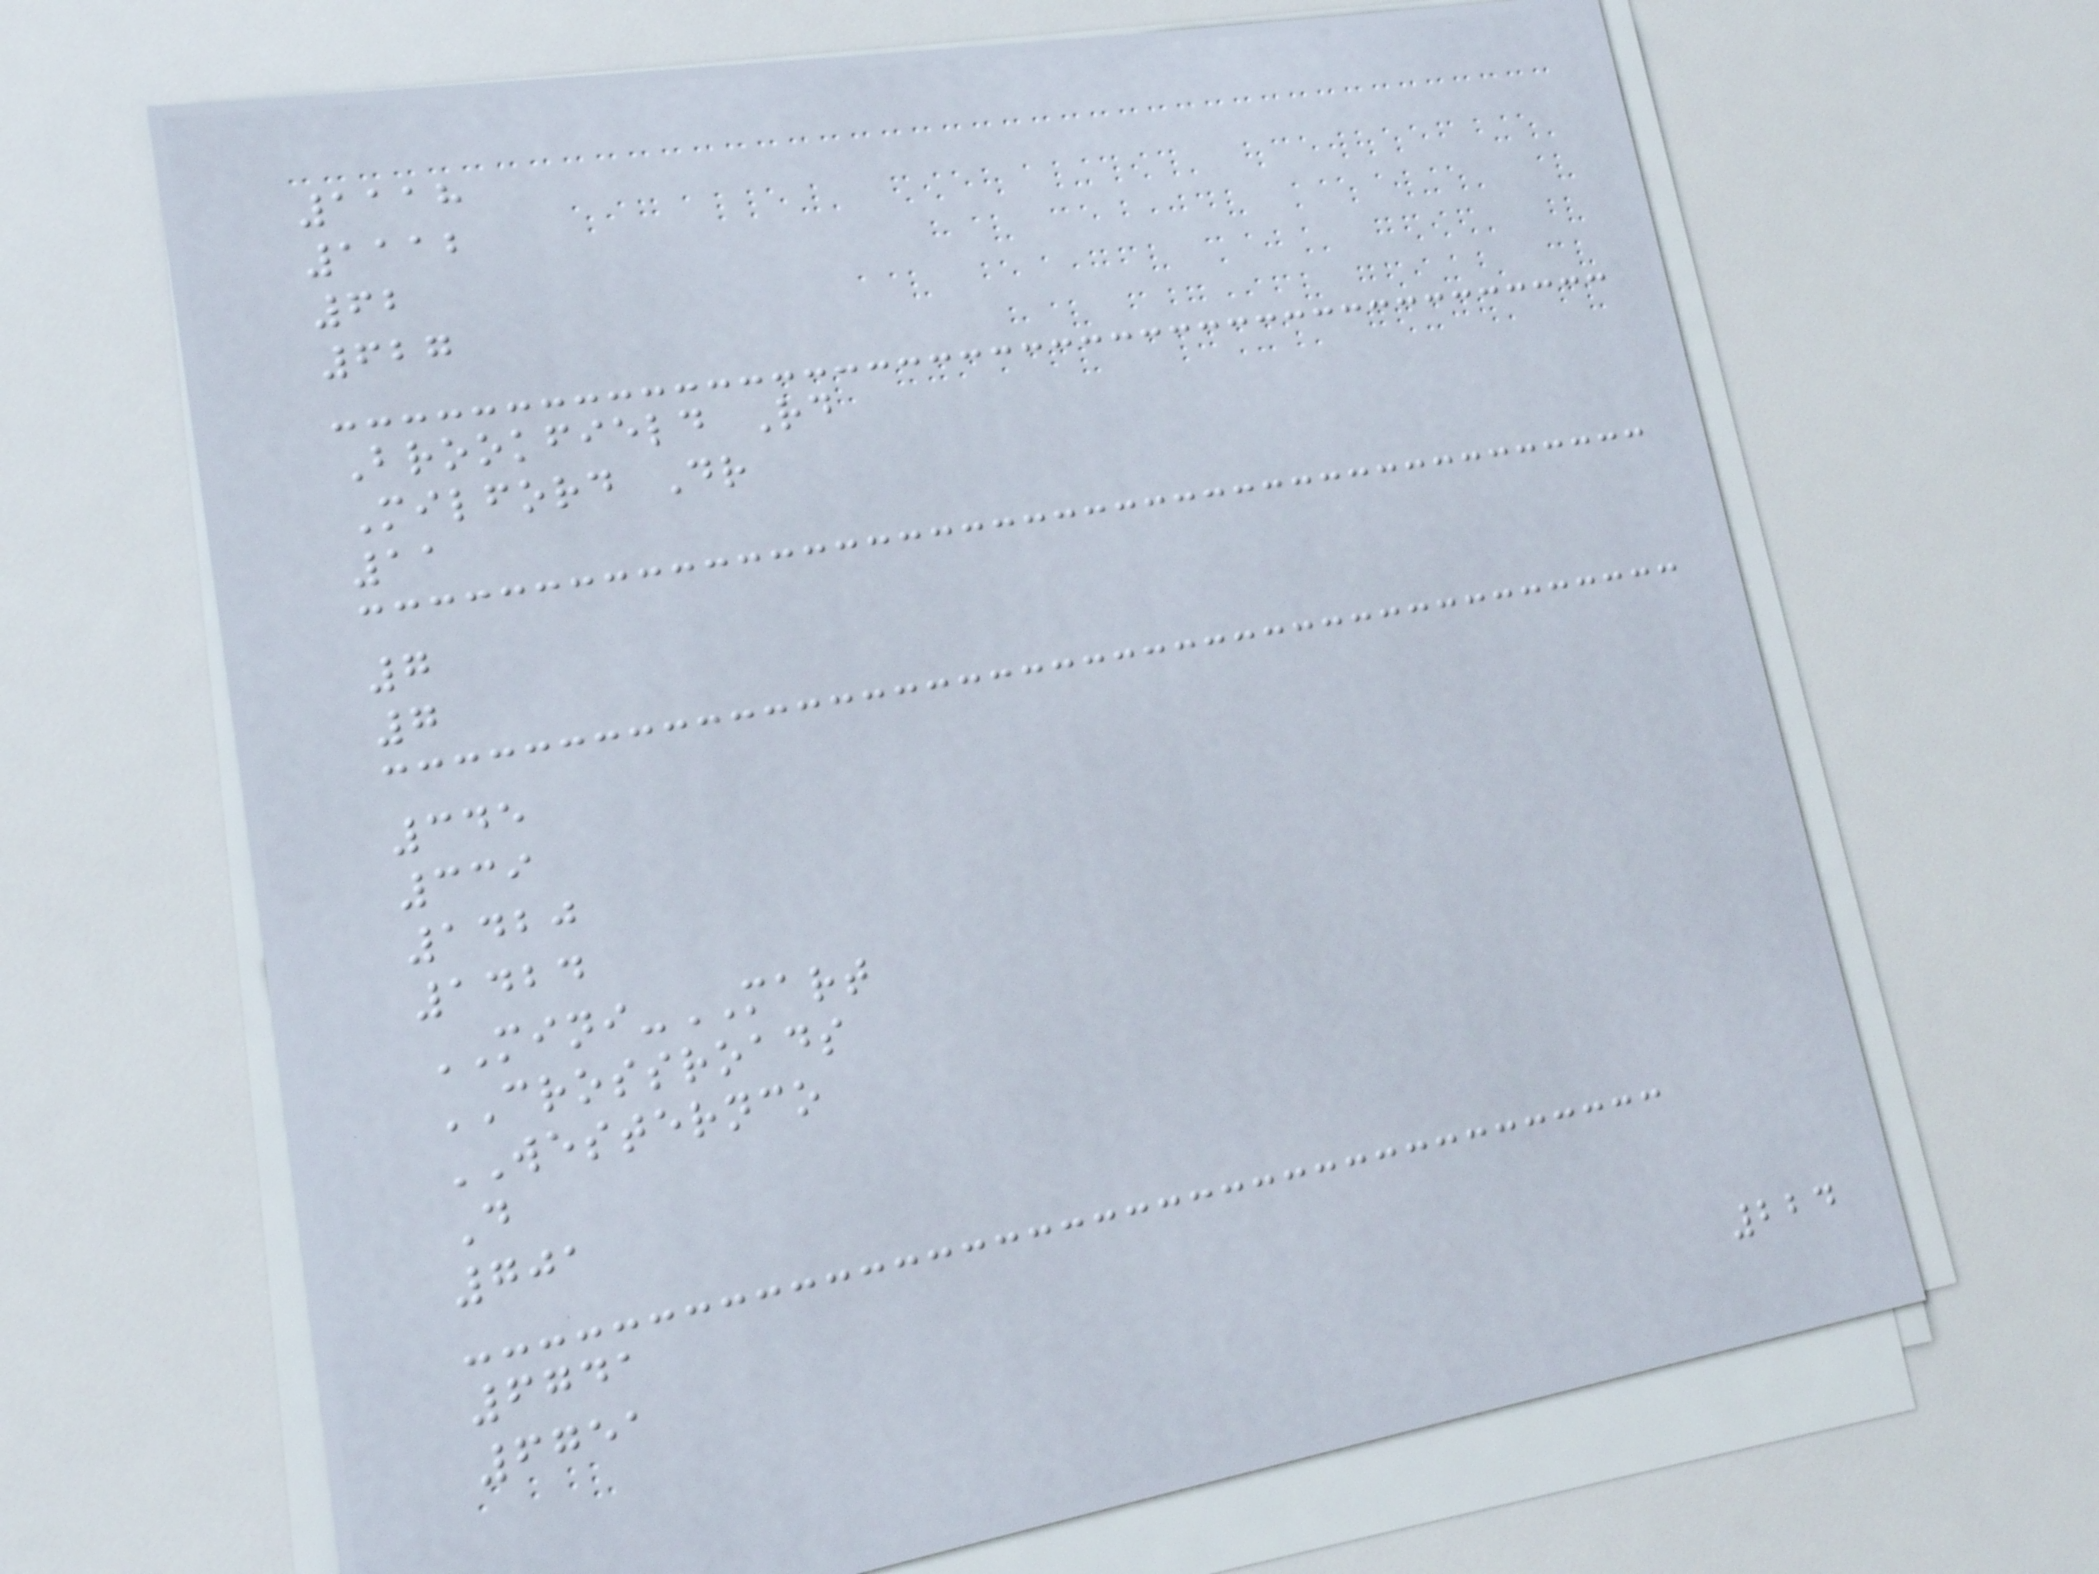1118
1112
62
627
Brookfield Rd
Milford Dr
11
7
7
345
339
1420
1424
MINI-MART
CROSSROADS
WESTERNCO
D
701
6741
6751
224
